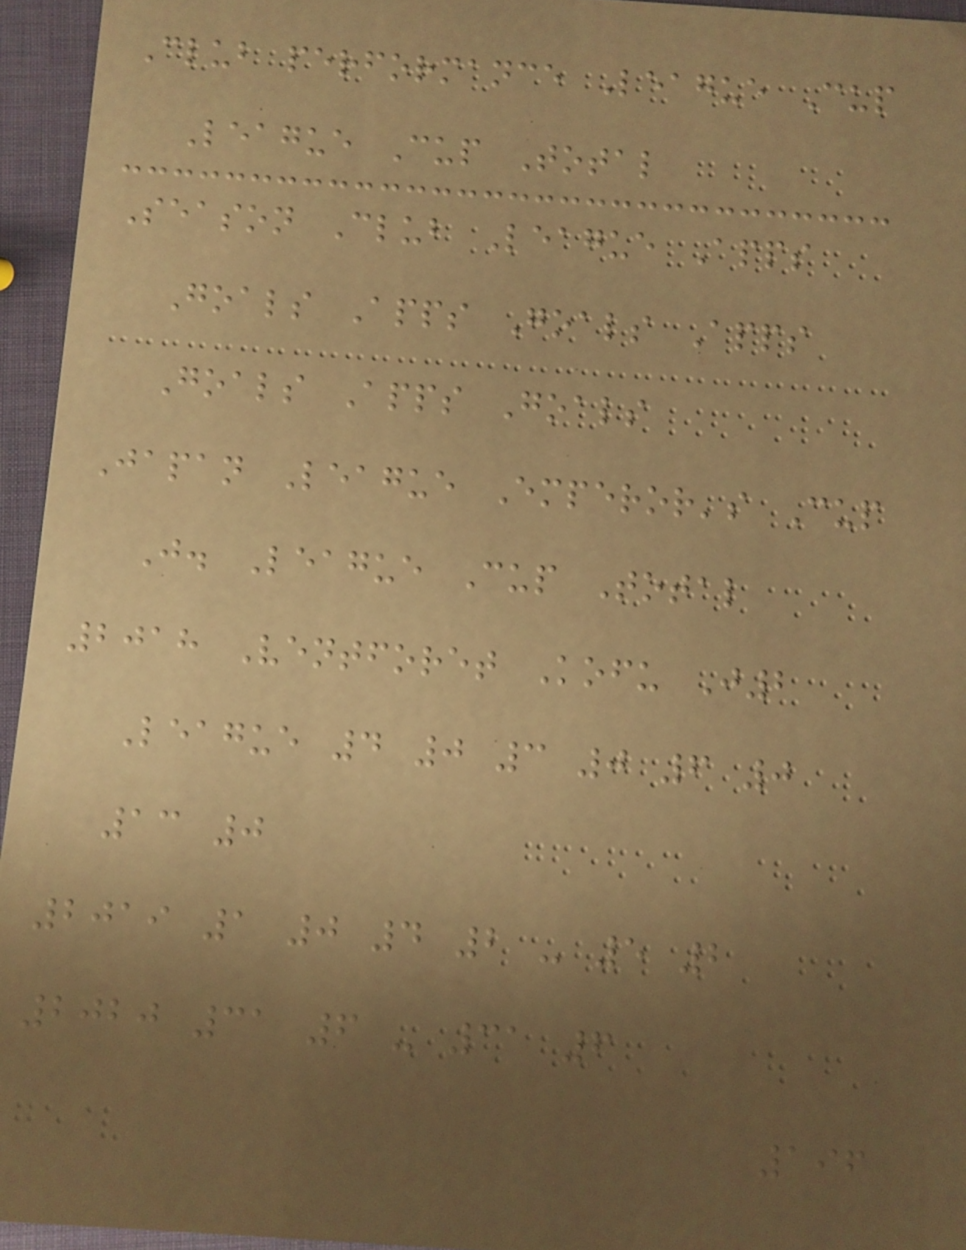Club performance League Cup
League Cup Total
Season Club League Apps
Goals Apps Goals Apps
Goals Apps Goals
Japan League Emperor's Cup
J. League Cup Total
2018 Ventforet Kofu J2
League 4 0 3 0 6 0
13 0
2019 1 0 4 2 - 5 2
2020 31 6 - 31 6
196
